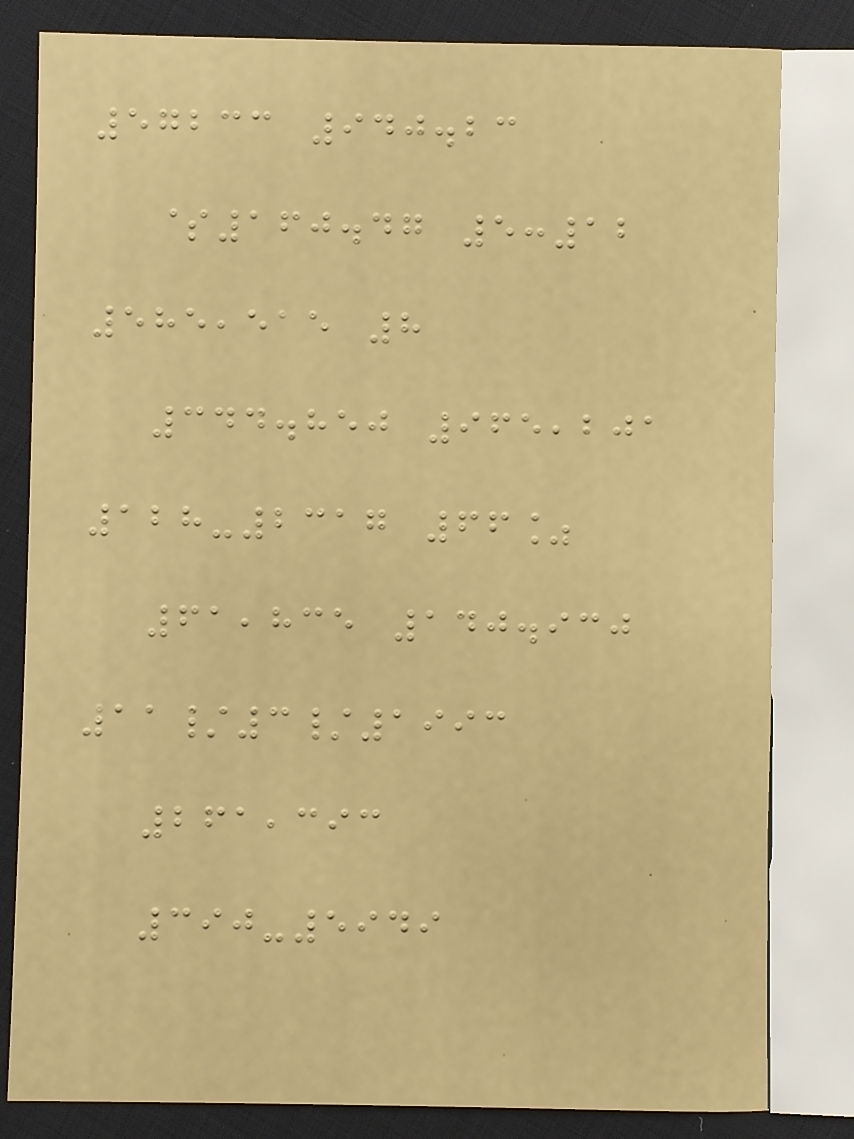57233 940.23
$160.47 5:12
585,515 8
344.850 965,201
128-2317 66%
61,835 140.930
11/3/1993
261,393
390-5949
